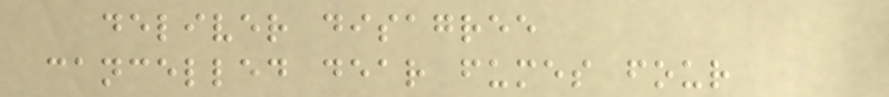deliver disagree
cancelled dear fumes four
